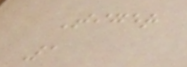Tiger
1
